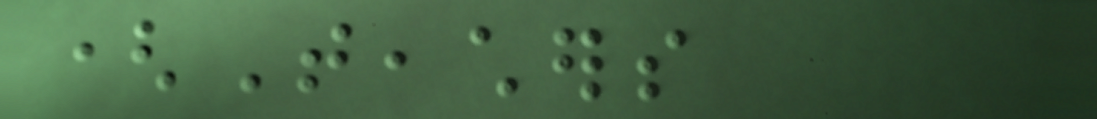(Teachers
